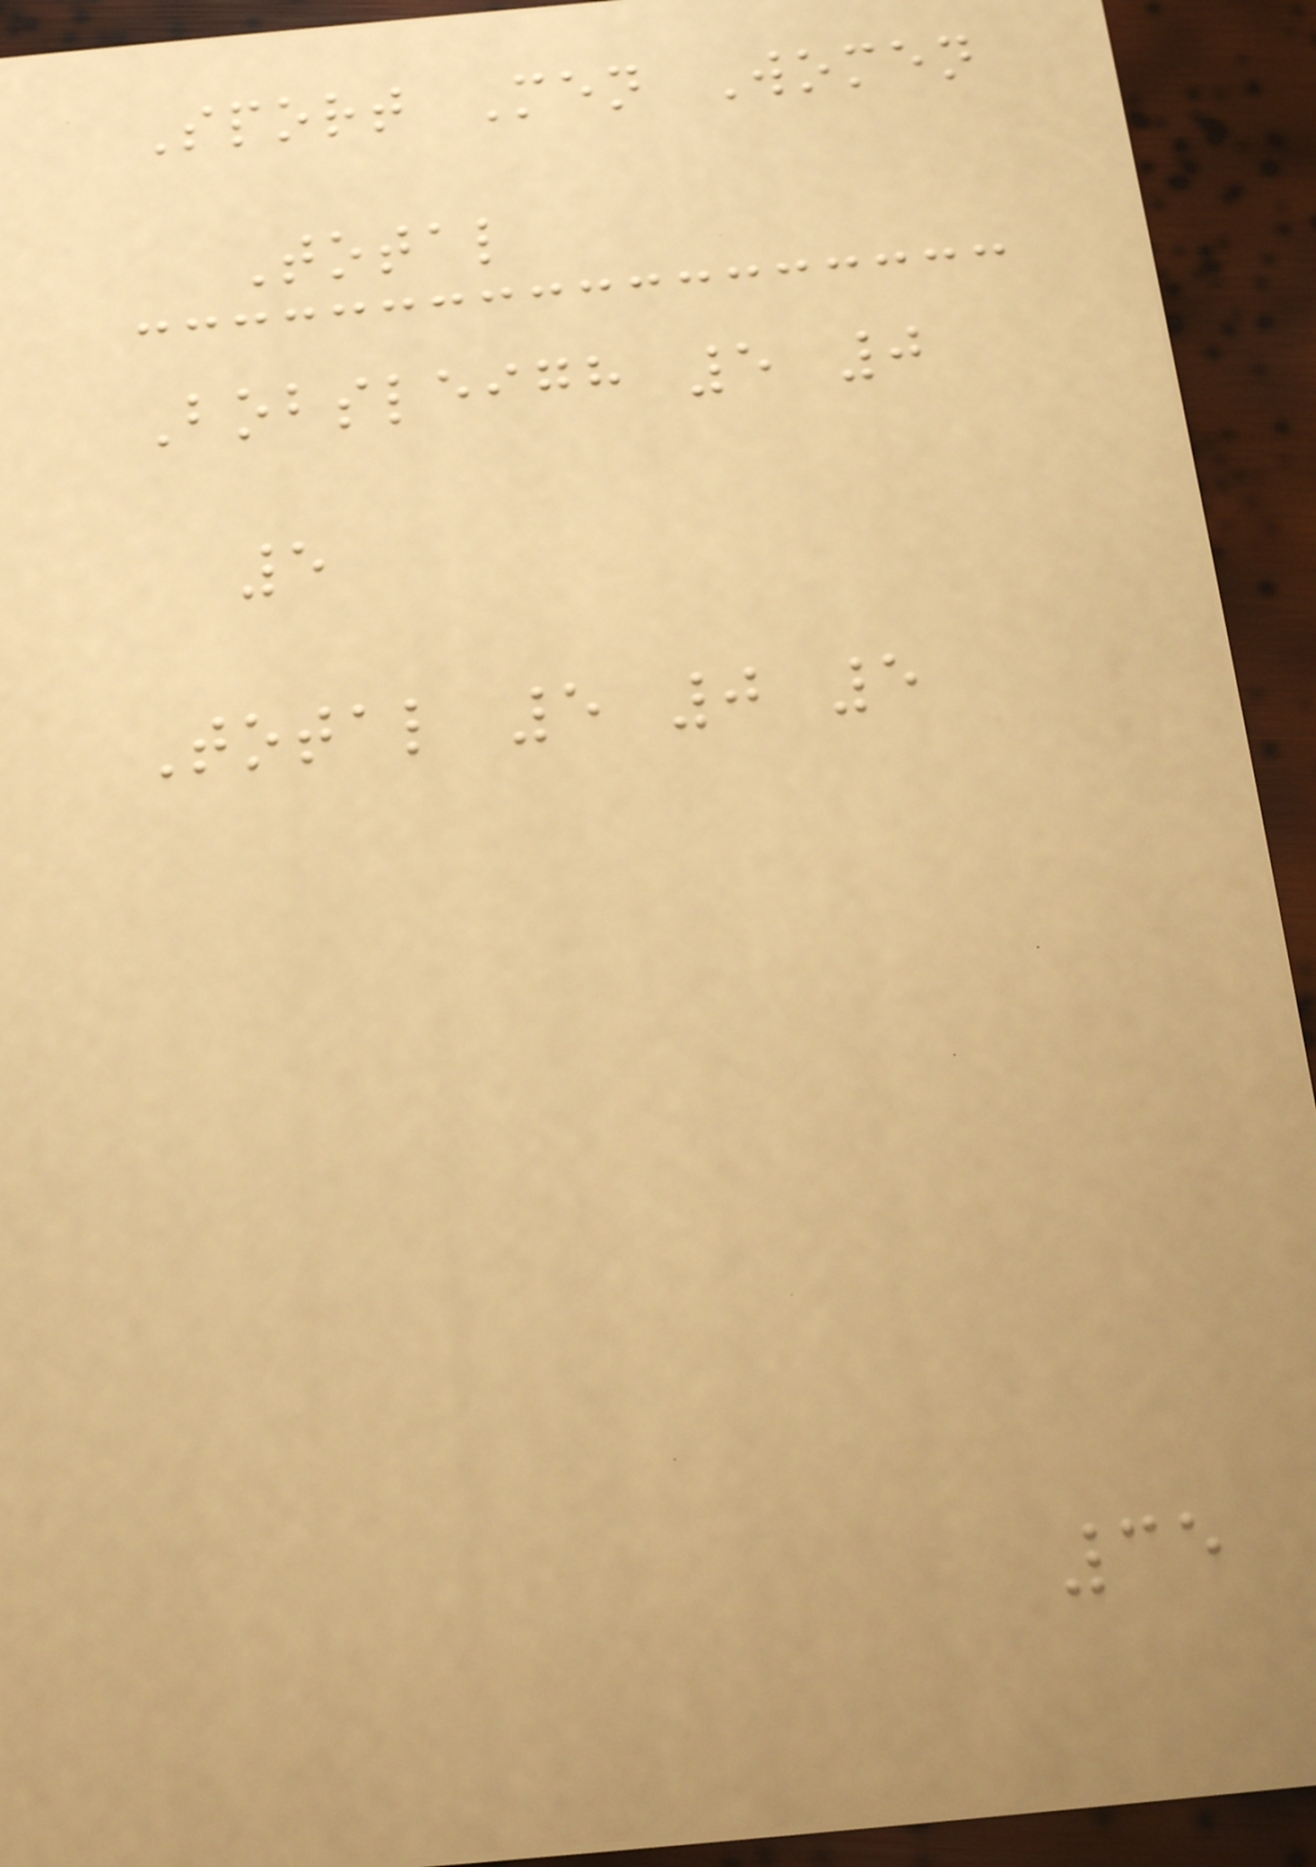Sport Men Women
Total
Bobsleigh 5 0
5
Total 5 0 5
35
